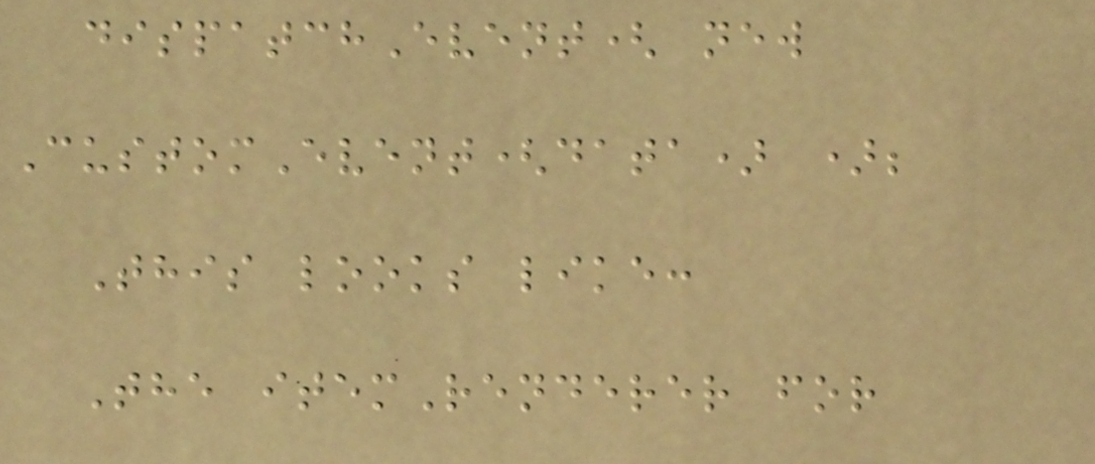dispatchEvent( new
CustomEvent(data) );
This looks like:
The itemRenderer for
